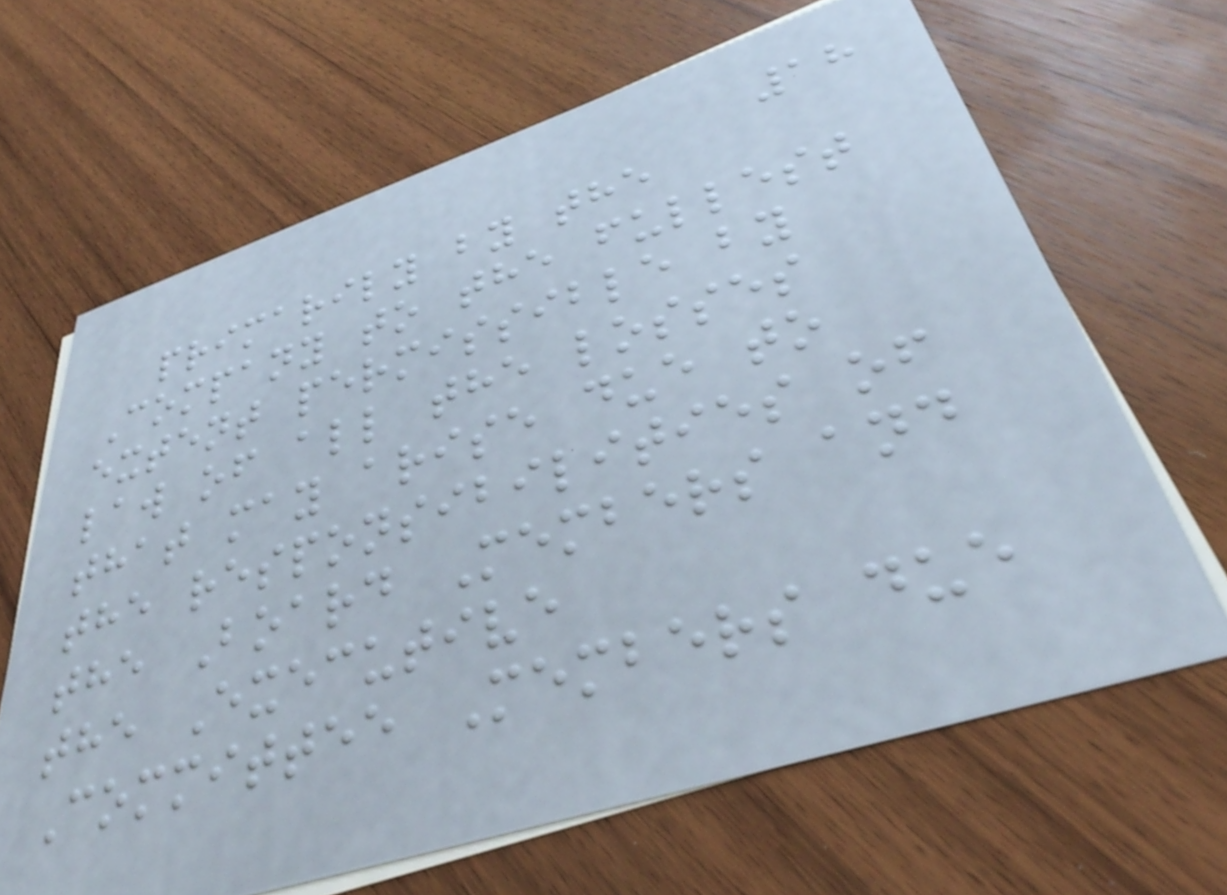18
primarily by the
Company to the fullest
extent permissible by
law of all the losses
that may arise due to
the responsibilities of
the Board Members and
the Executive
Committee Members due
